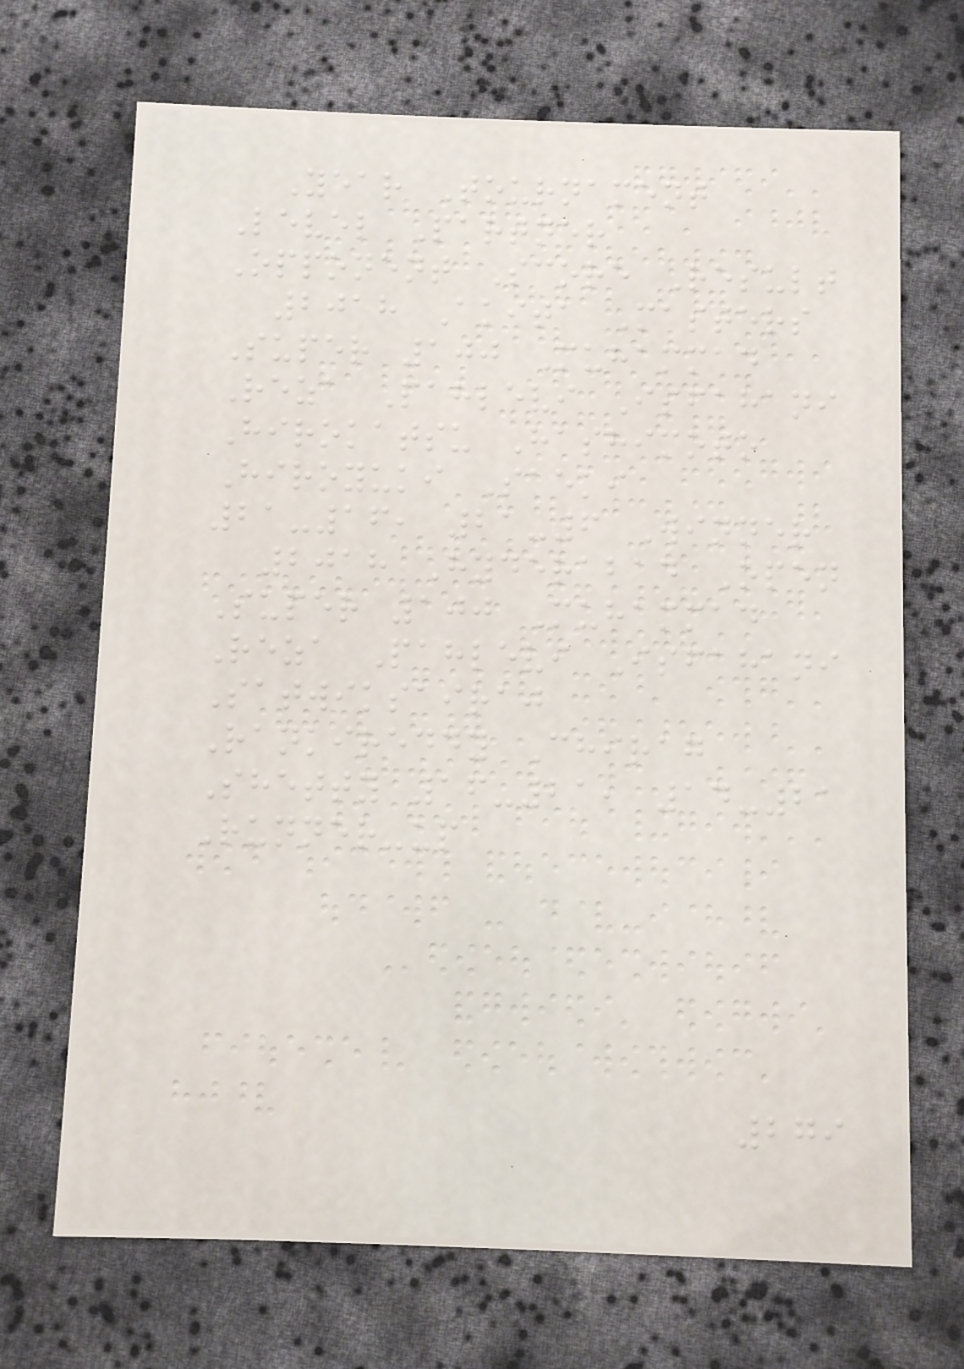Year Tournament
Level Partner
Opponent Score Result
2018 Akita Masters
Super 100 Muhammad
Reza Pahlevi Isfahani
Hirokatsu Hashimoto
Hiroyuki Saeki
21-16, 21-6 Winner
2018 Hyderabad Open
Super 100 Muhammad
Reza Pahlevi Isfahani
Satwiksairaj
Rankireddy Chirag
Shetty 16-21, 14-21
Runner-up
279
